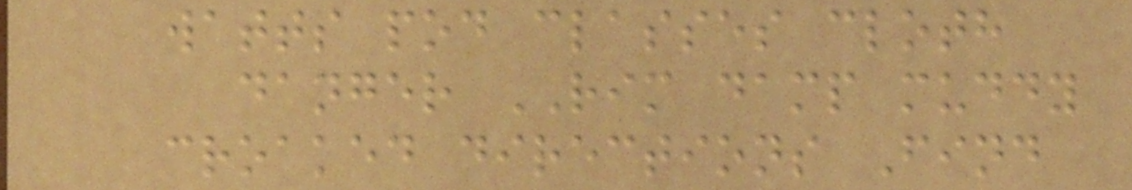watts pod classes cloth
danger RIM damp muddy
croaked directions Find
